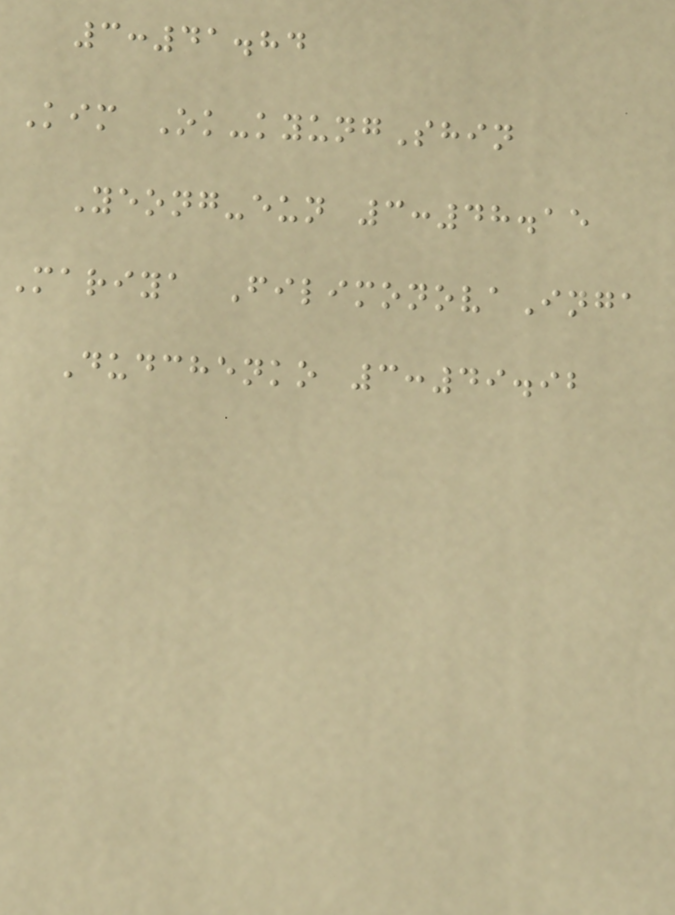3:41.84
Kim Ok-kyungShin
Yeong-eun 3:48.15
Mariya FilimonovaInga
Dudchenko 3:49.92
